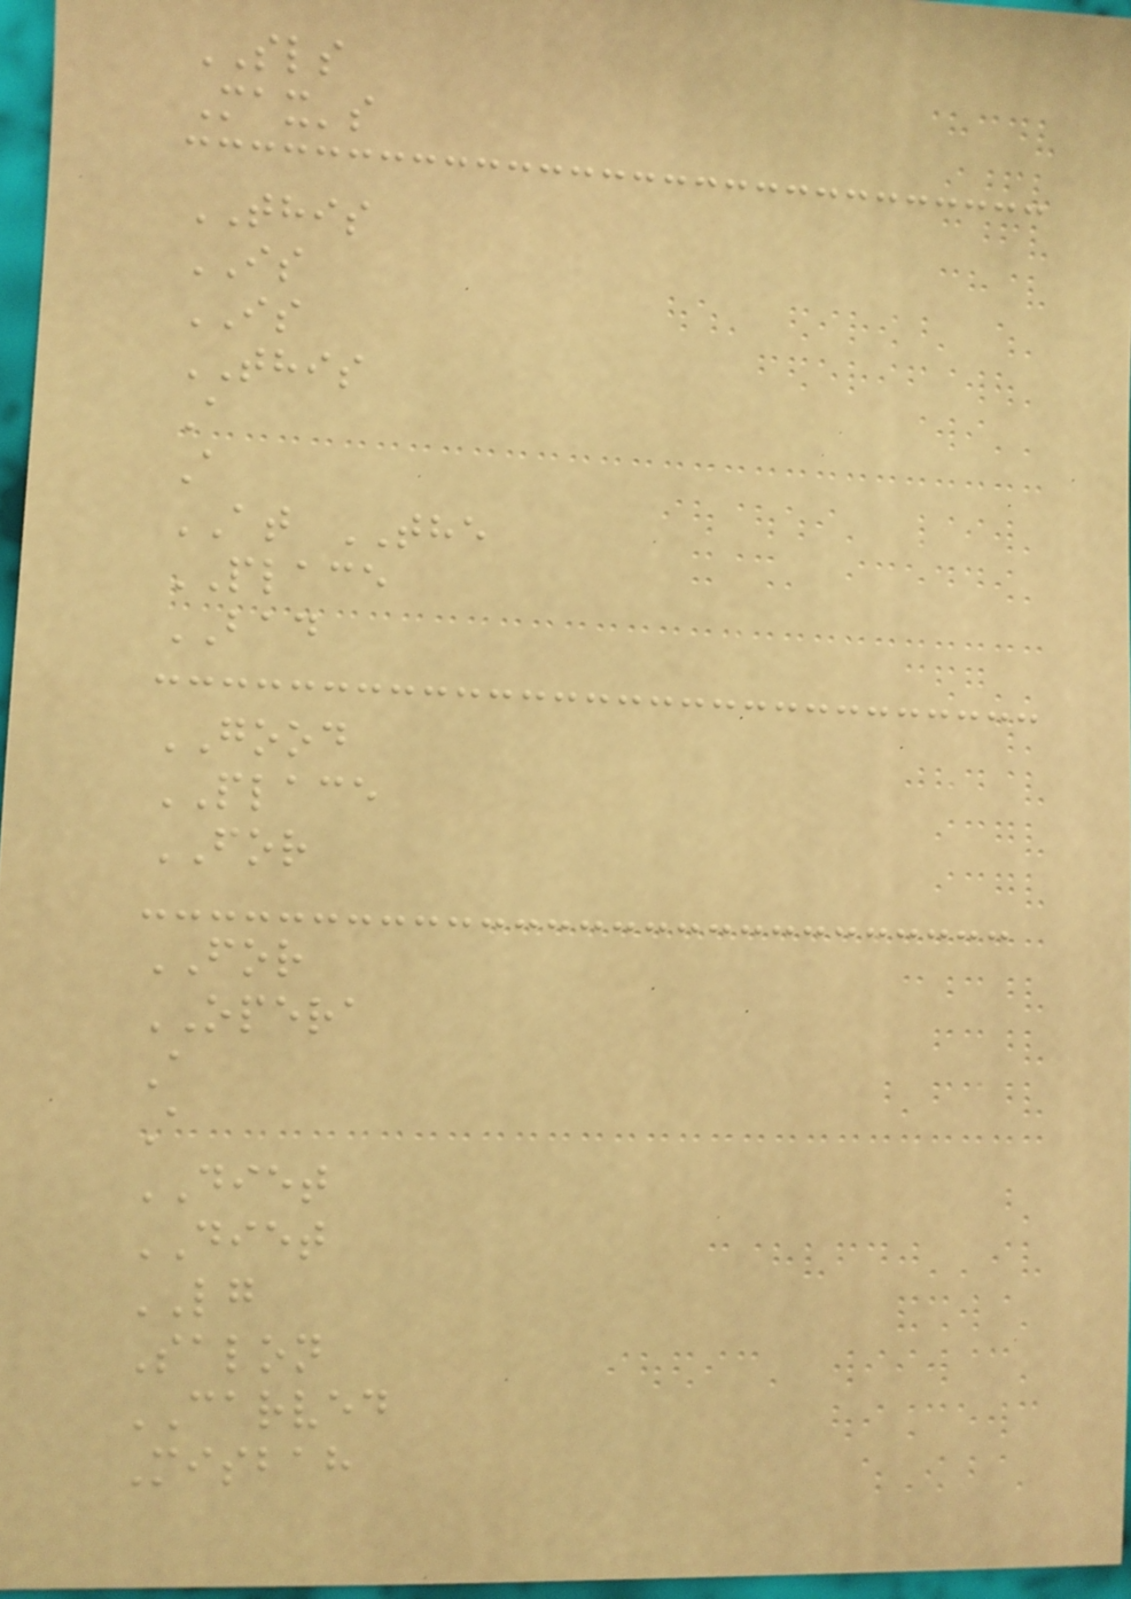SLS
Max's
THIS
IS
IS
THIS
A
A
AT THE
PLACE
BAD
GOOD
PLACE
FOR
FOR
OPERA
A
A
DIET
DIET
LG
Salon
CARVED
Misbah
